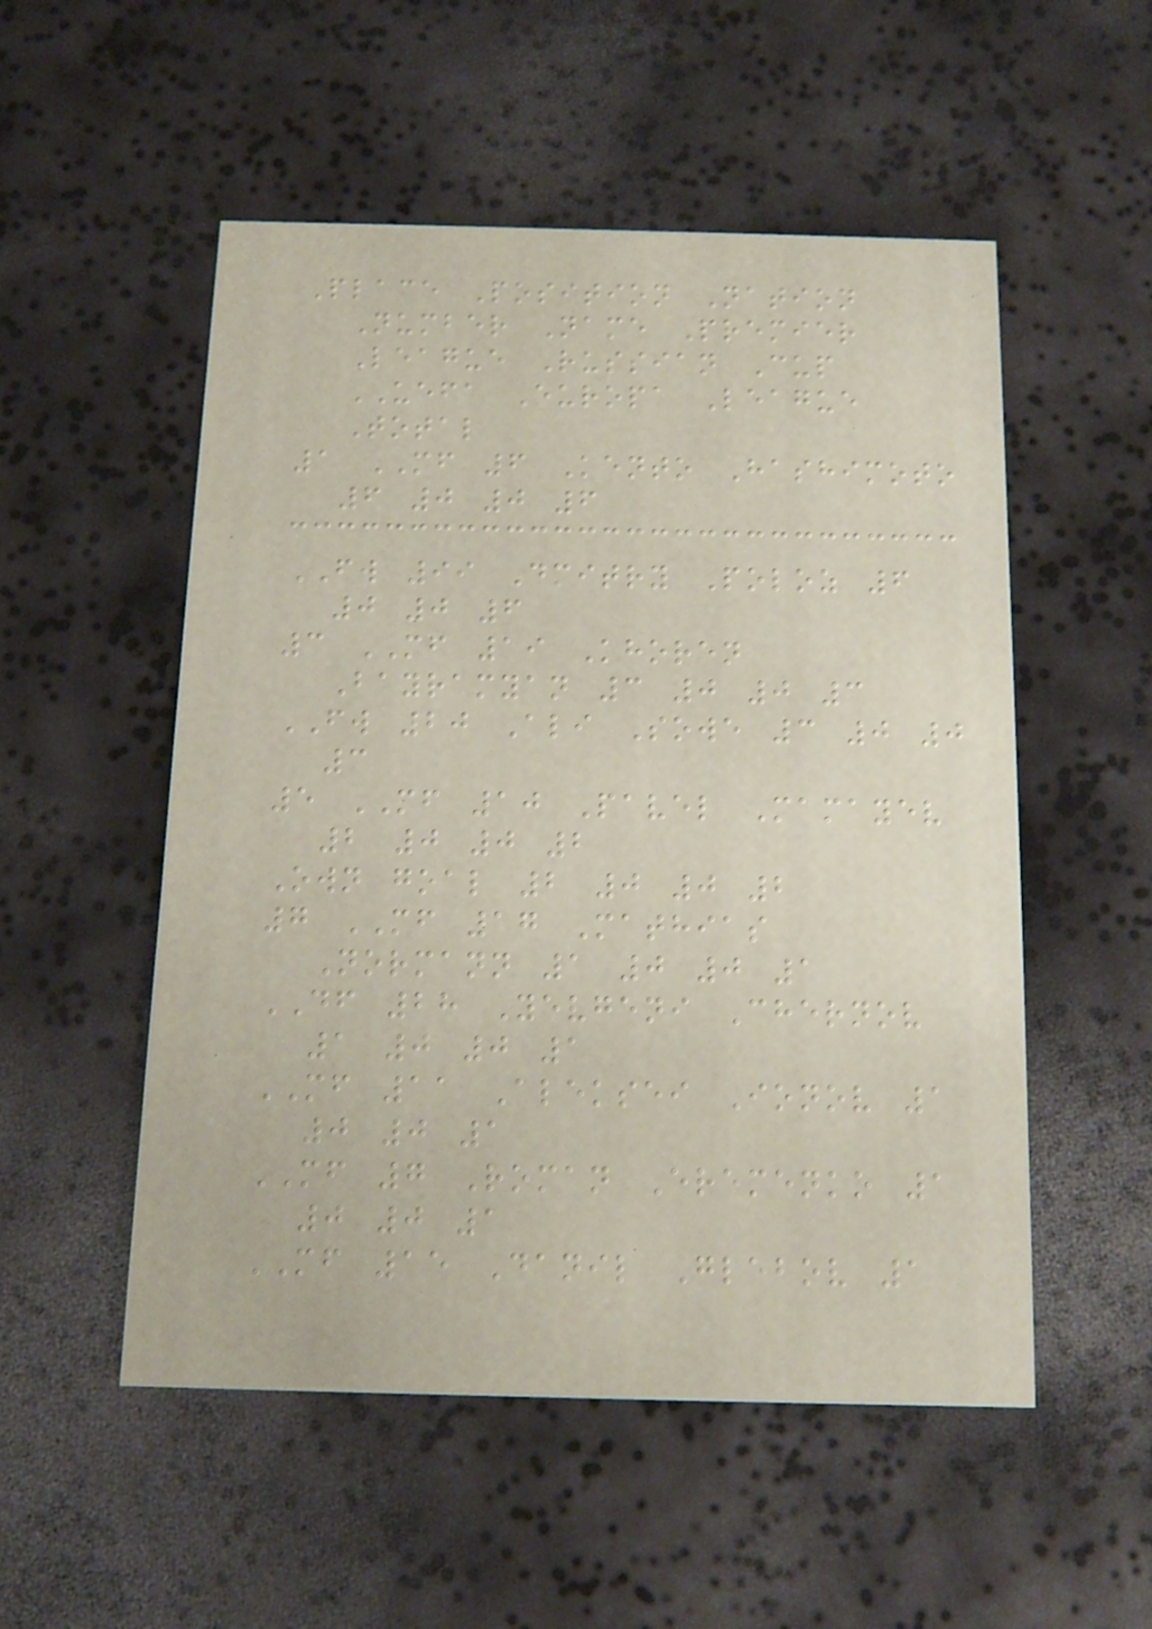Place Position Nation
Number Name Premier
League Russian Cup
UEFA Europa League
Total
1 MF 6 Kento Hashimoto
6 0 0 6
FW 99 Dmitry Poloz 6
0 0 6
3 MF 19 Khoren
Bayramyan 3 0 0 3
FW 20 Ali Sowe 3 0 0
3
5 MF 10 Pavel Mamayev
2 0 0 2
Own goal 2 0 0 2
7 MF 17 Mathias
Normann 1 0 0 1
DF 28 Yevgeni Chernov
1 0 0 1
MF 11 Aleksei Ionov 1
0 0 1
MF 7 Roman Eremenko 1
0 0 1
MF 15 Danil Glebov 1
